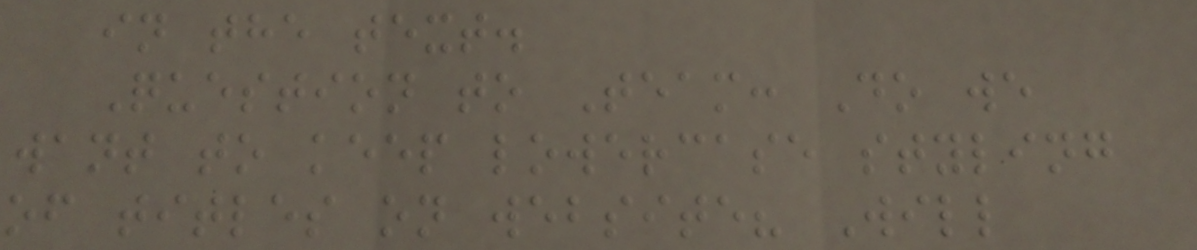in the text.
Question to Team: Do we
want to keep lowercase styling
of titles on website? Will
